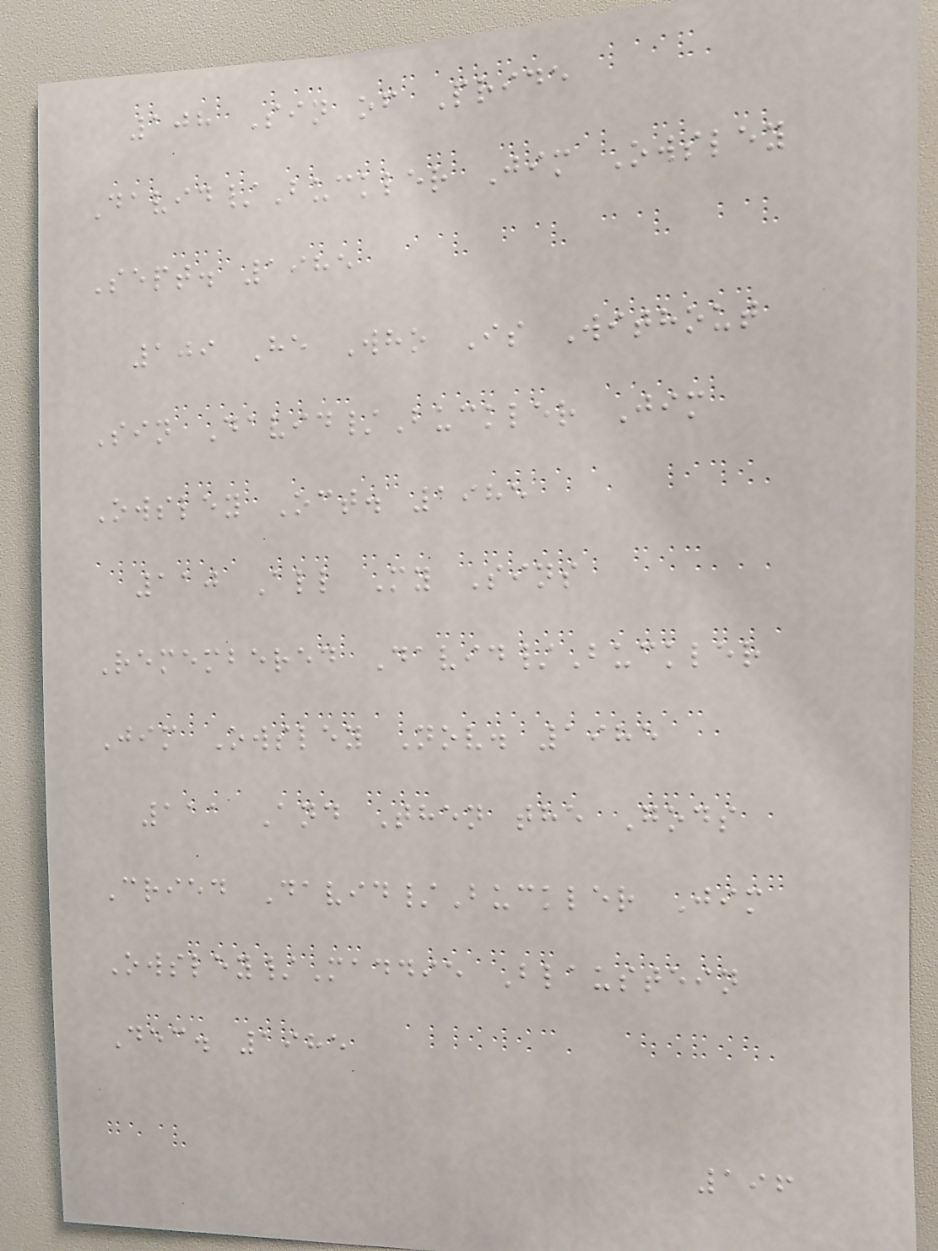108 Sin of Pride
David/Buckler Jim Owsley
Sept. 1985
109 He Who Is Without
Sin David/Buckler Jim
Owsley Oct. 1985
110 All My Sins
Remembered David/Buckler
Jim Owsley Nov. 1985
111 And Then the Gods
Cried David/Buckler Jim
Owsley/Maddie Blaustein
Dec. 1985
196
